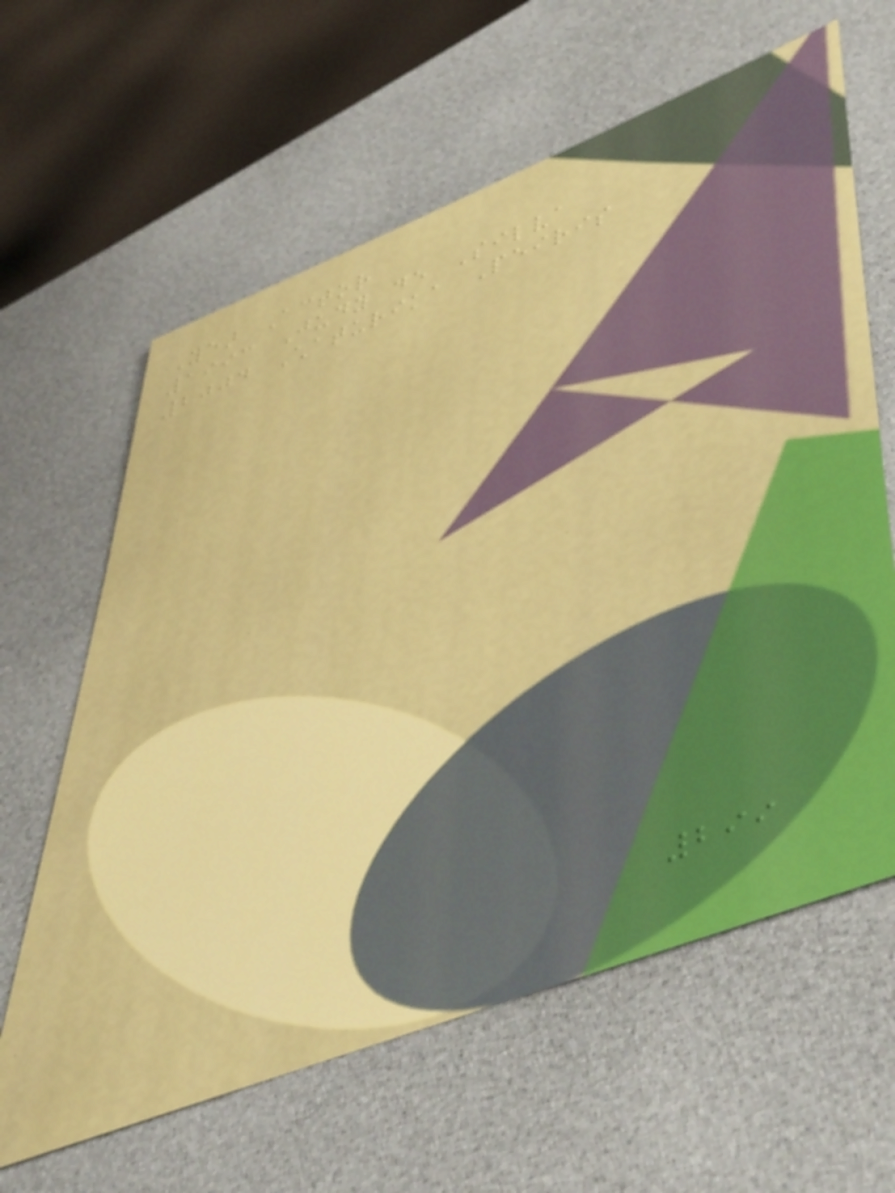Year Actor
1993 Judy de Silva
2004 Chaturika Peiris
299
